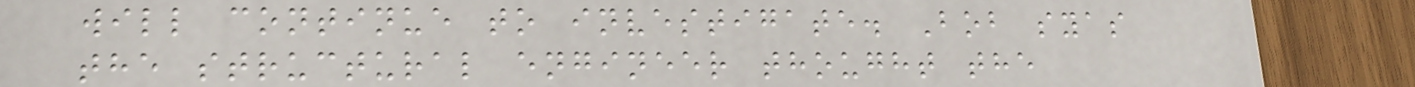will continue to investigate. Bob syas
the structural engineer thought the
